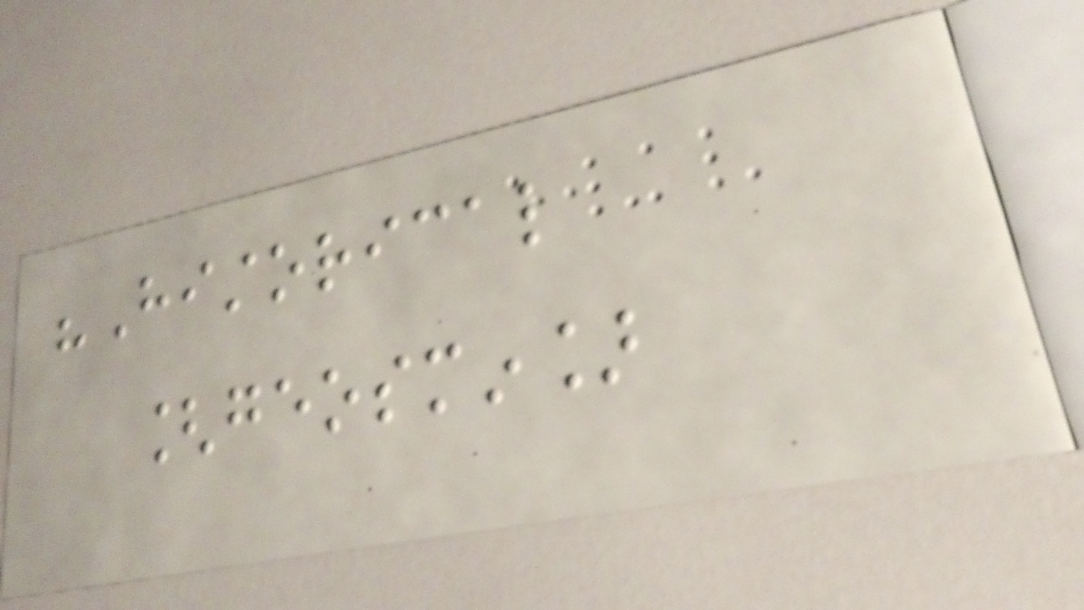"Historical
[geosmin]
